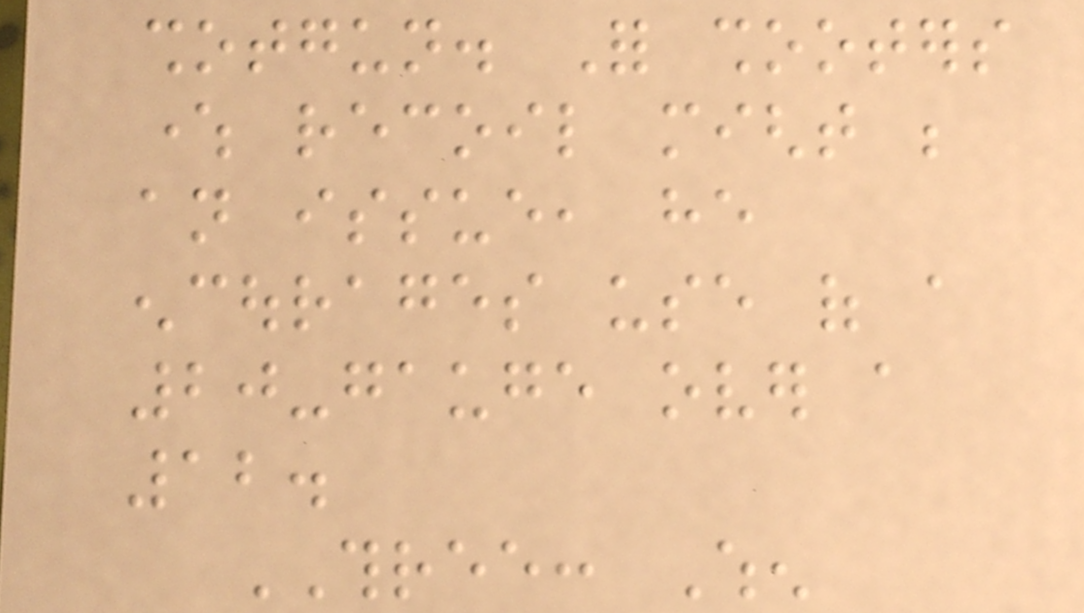shotgun. For shooters
where recoil might be
an issue, he
encourages use of a
20-gauge over a
12.
THREE: When
